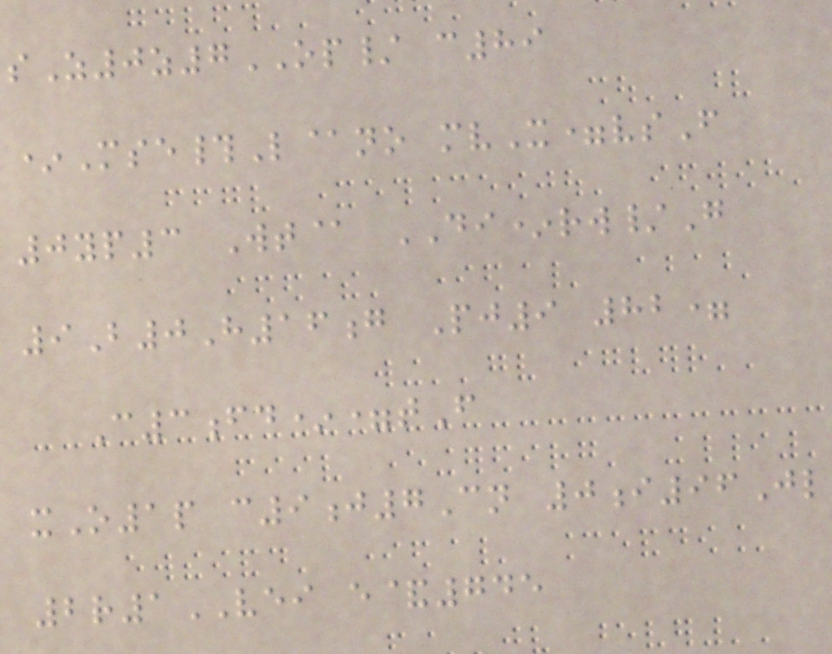sZ0z7OP/ c89
*Mse#L@no mvX=vsF
0yp3 Wt@ DI*rw/G
9B0H16g Pj9 82=
C3fd*=tF
xO1p c9j7Cn 0i96Jl
2r1VEI e&745
